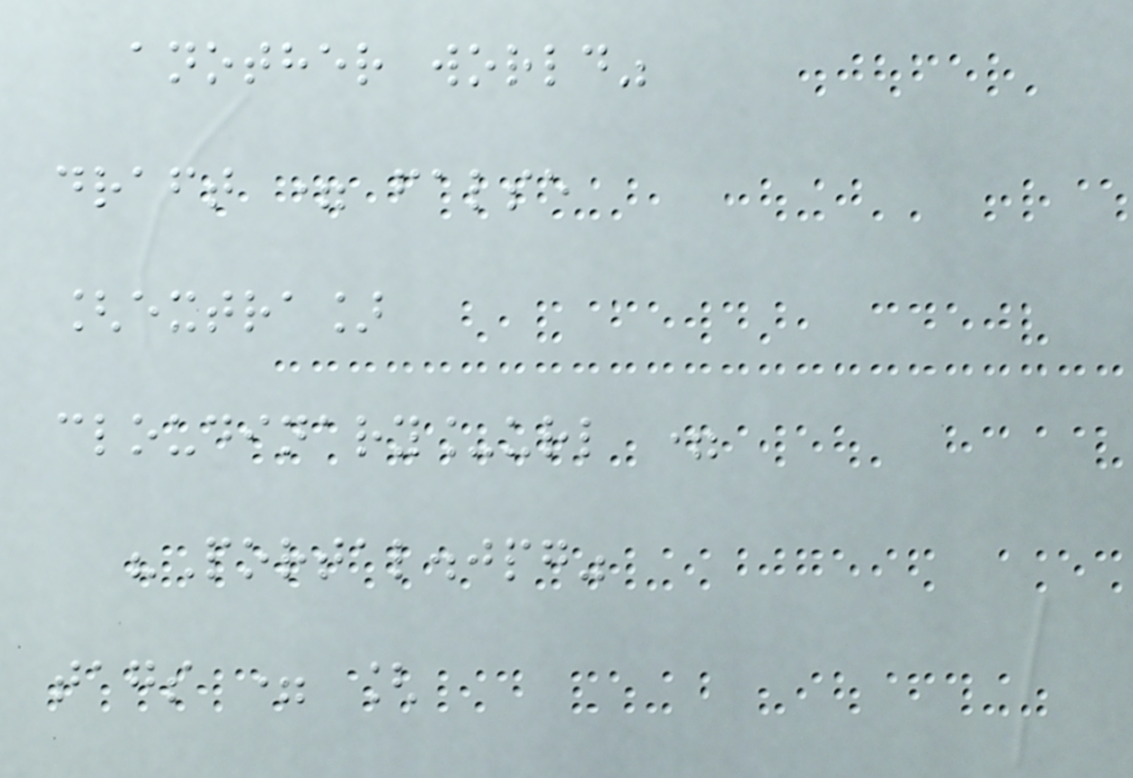another world"
draft = false
[extra]
cloudinary_url =
"Portal.jpg"
tags = [
